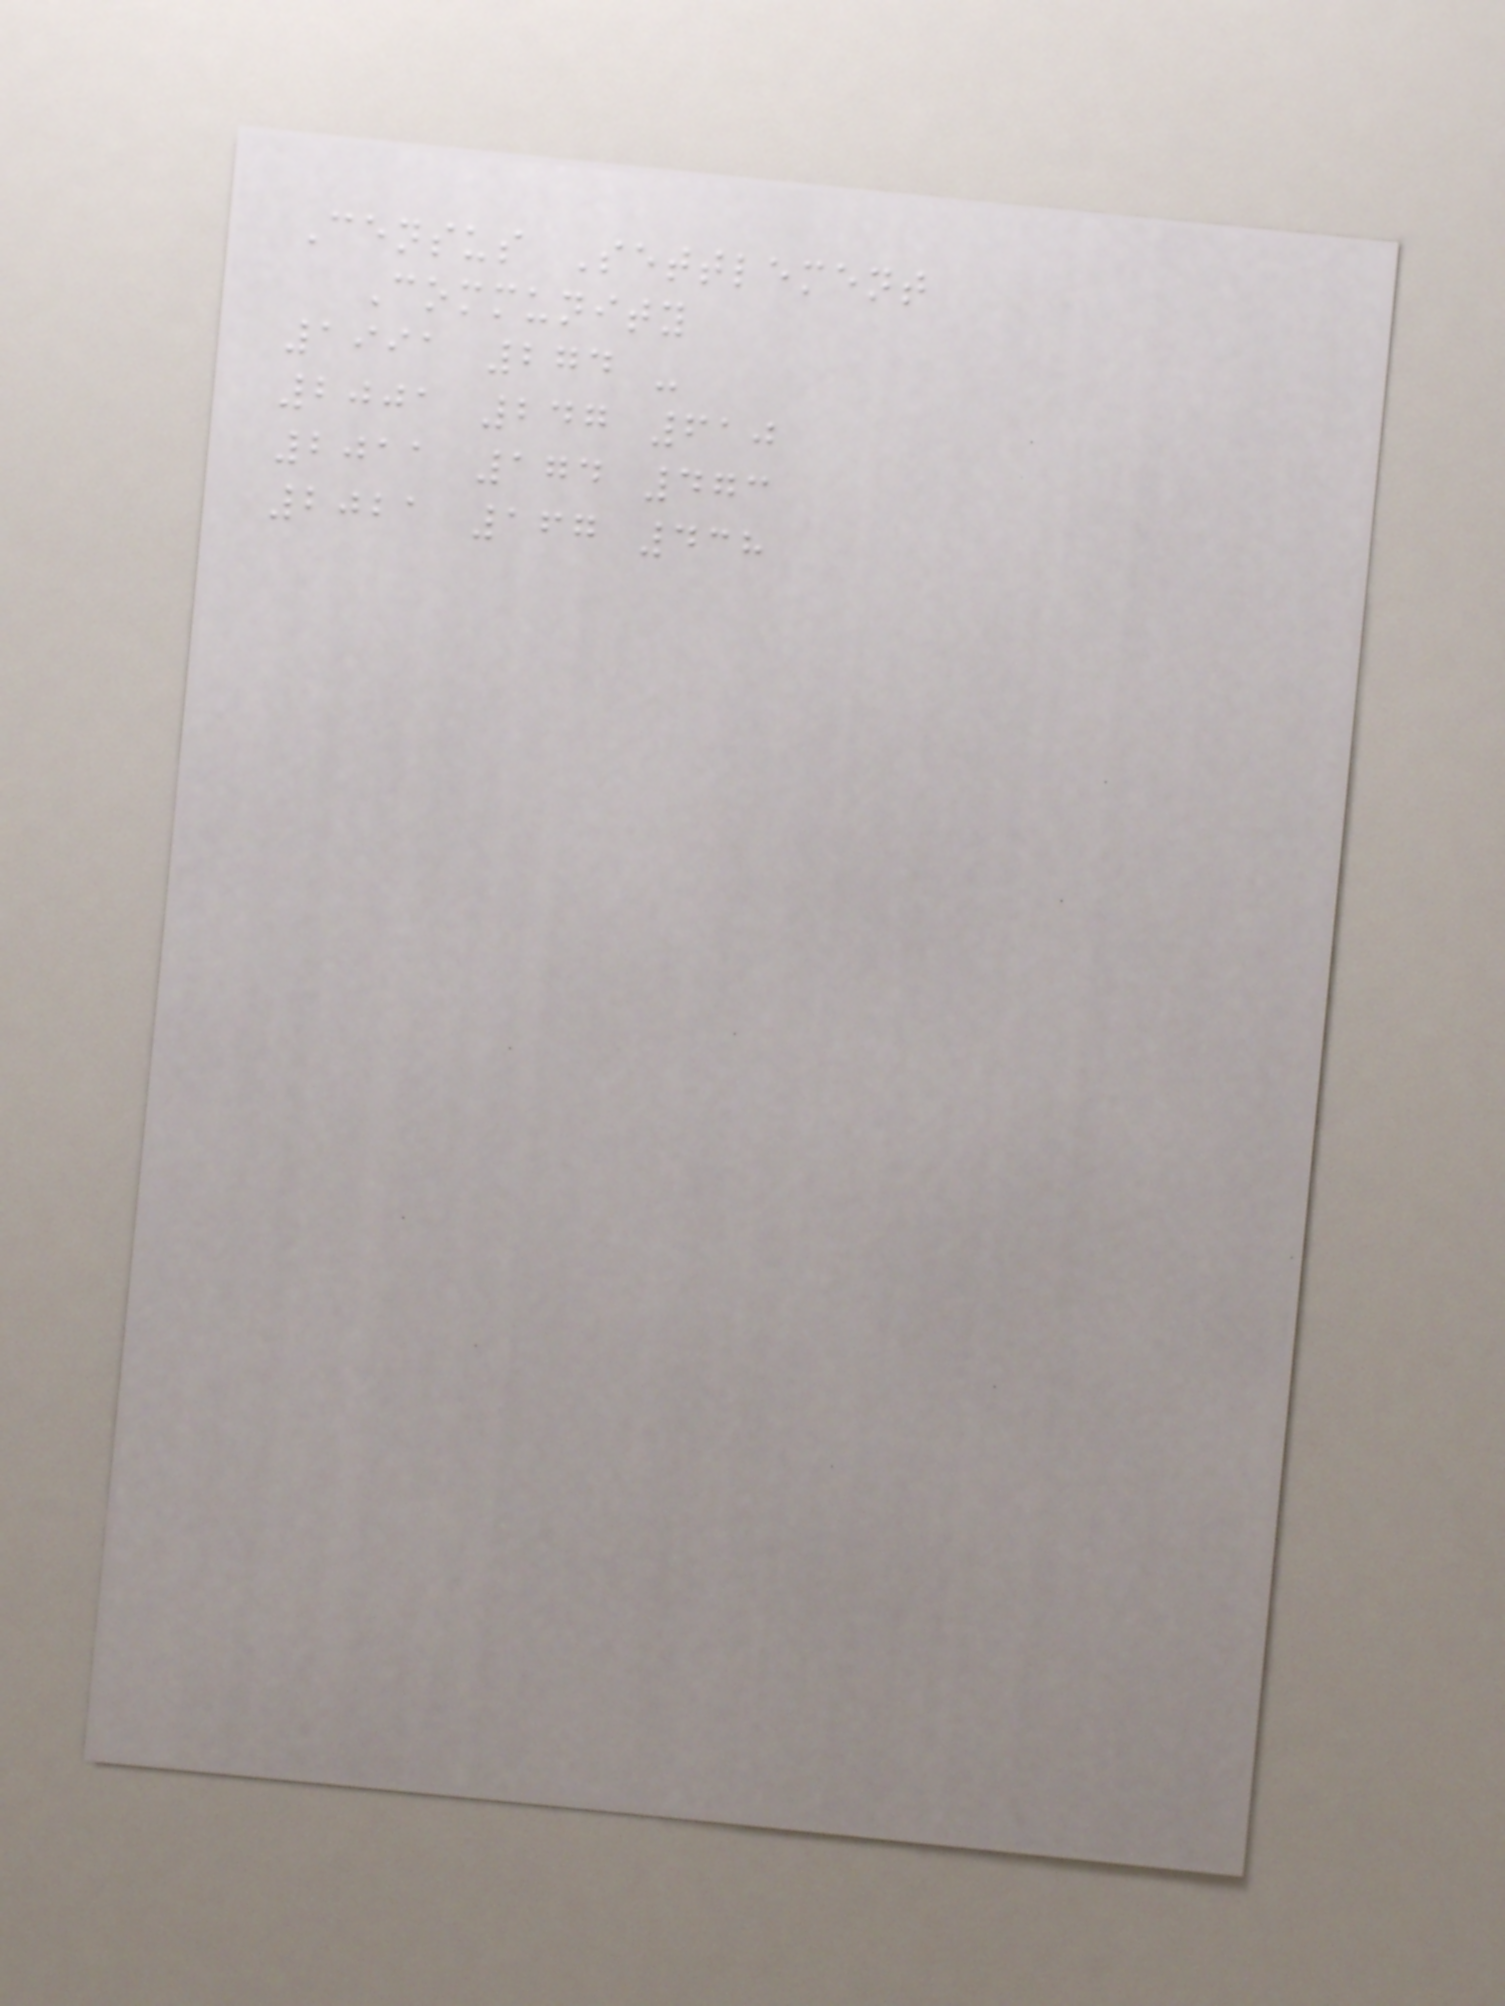Census Settlement
Community
1991 274 -
2001 247 610
2011 174 473
2021 167 438
